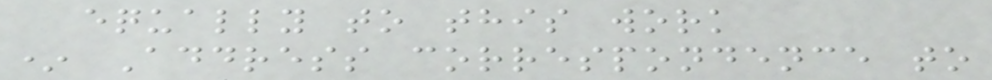equally to this work
* Address correspondence to
